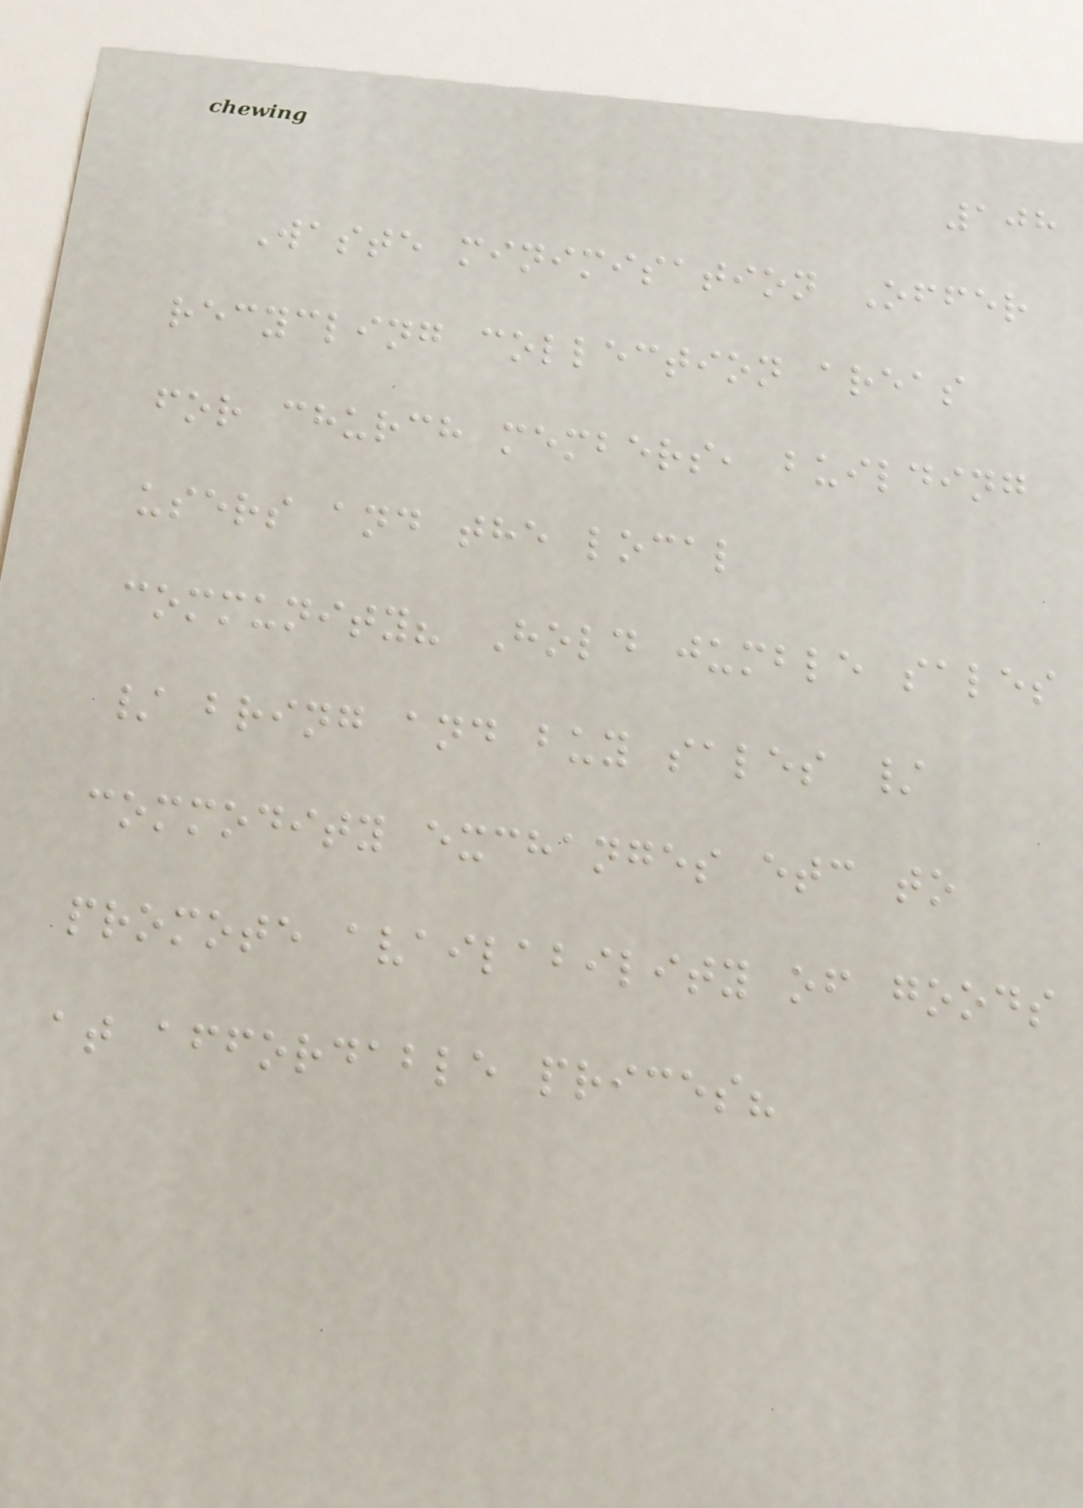108
Waste minimisation Offer
recycling collection areas
for church members, building
users and the local
community? Hold jumble sales
/ bring and buy sales /
commodity exchanges etc to
promote availability of goods
at affordable prices?
